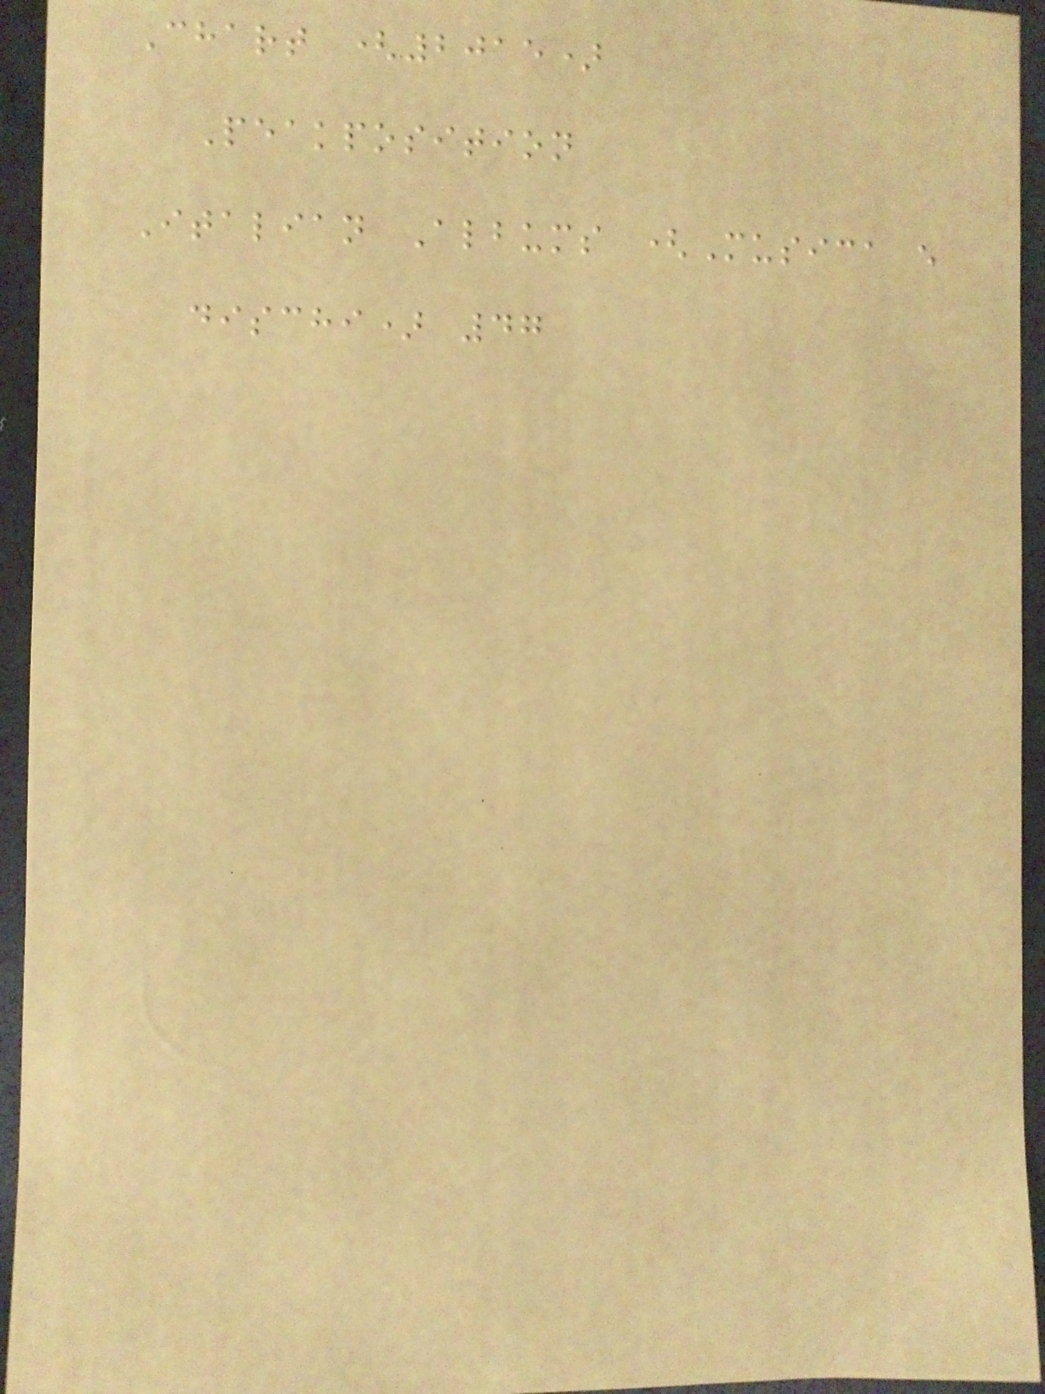Chart (2015)
Peakposition
Italian Albums (Musica e
dischi) 47
